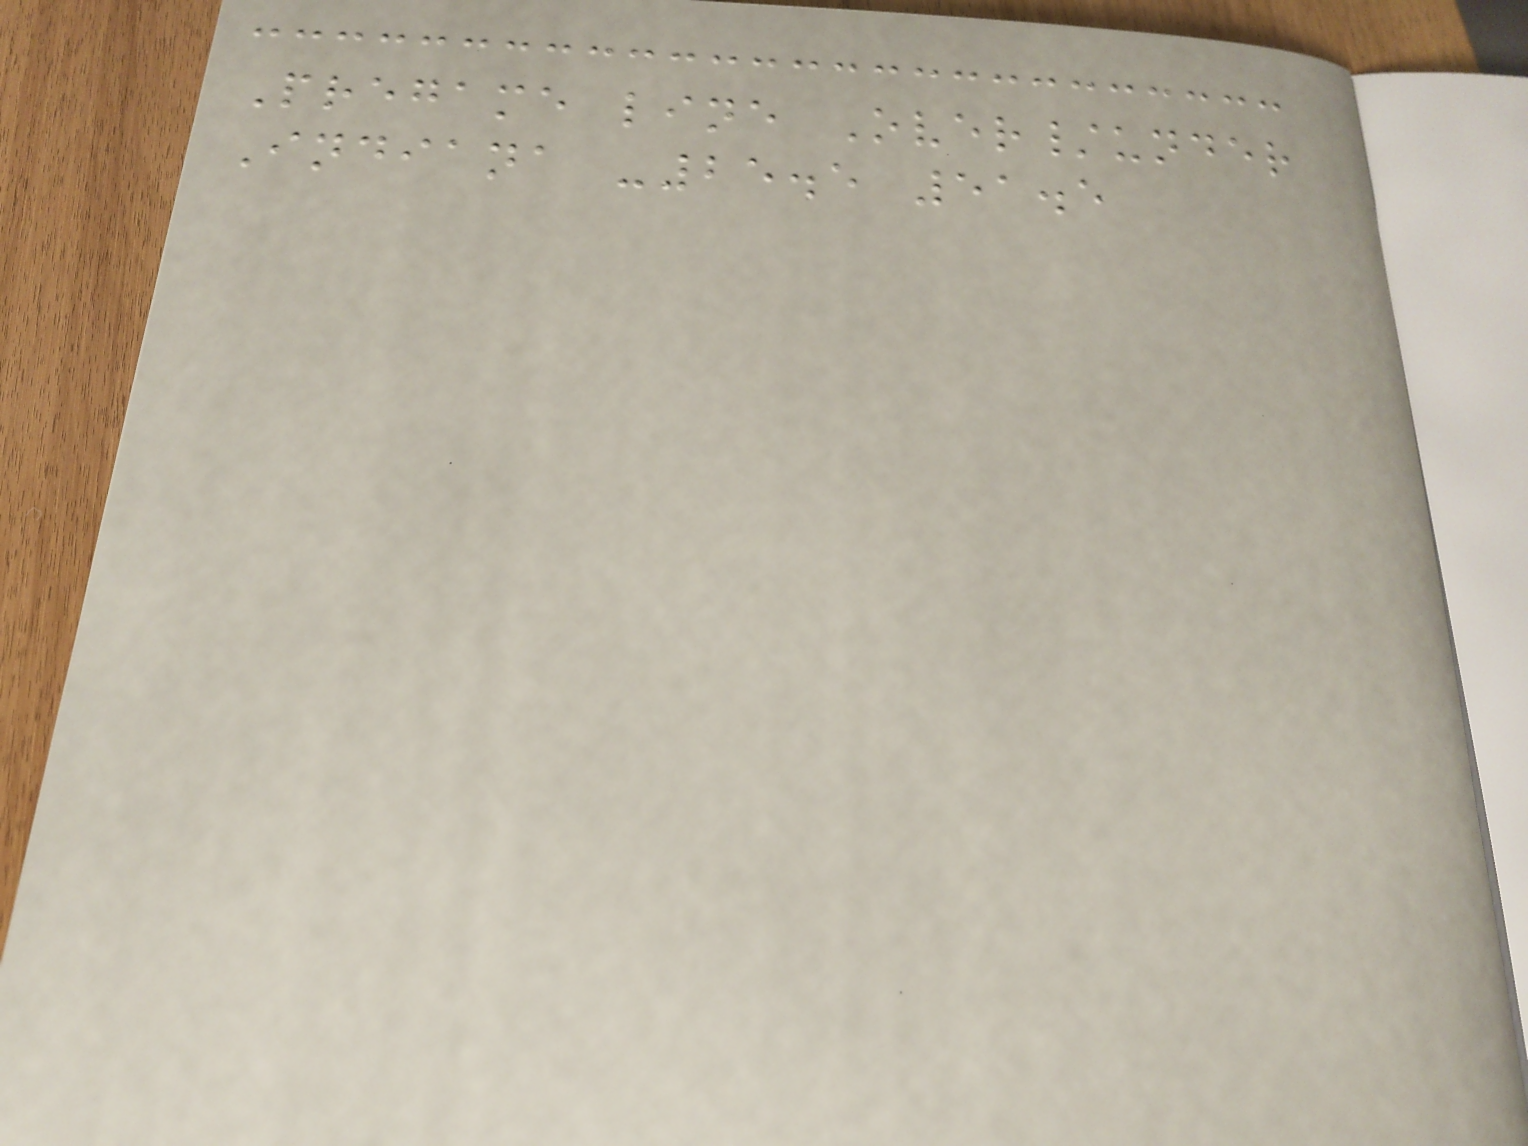Pregame line Over/under
Indiana -25.5 51.5
